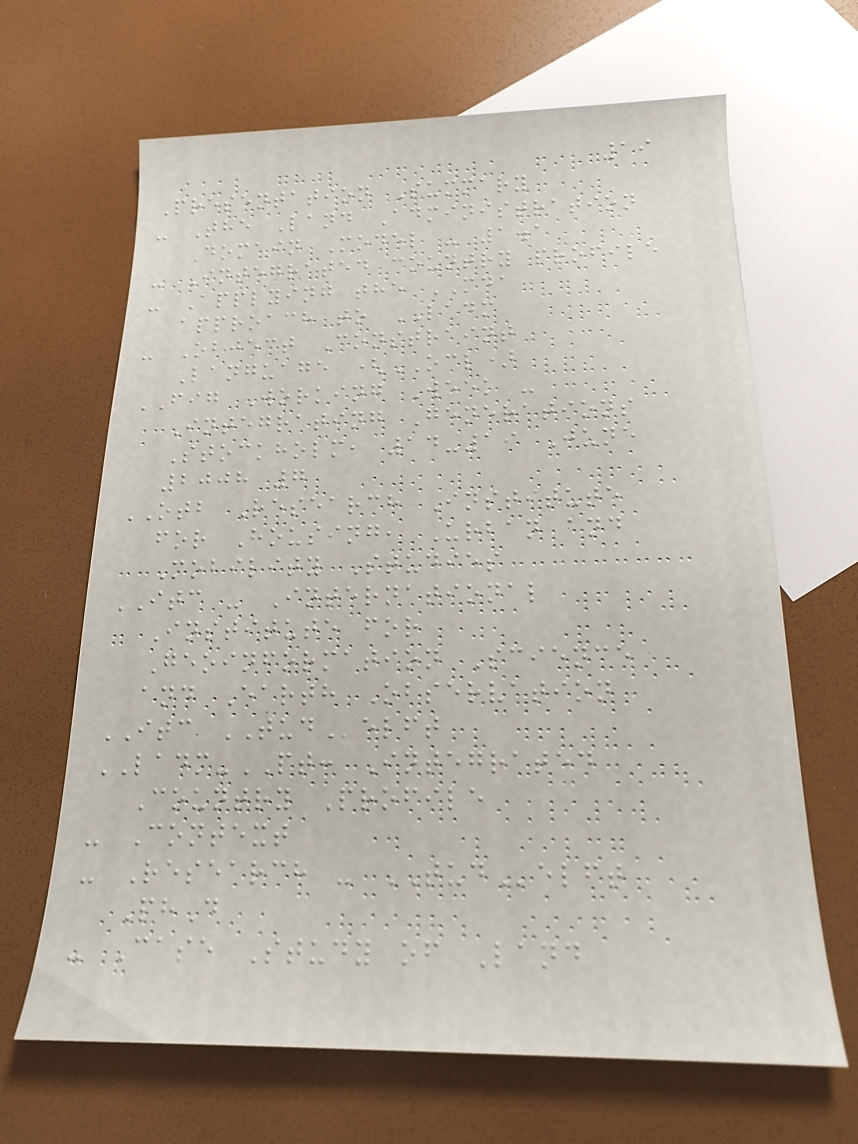19
Presentation Summary
- The Land Administration
Domain Model - 1.1
- Integrated country profile
- Applying the MDA
approach to LADM
- Object Constraint
Language (OCL)
FIG Working Week -
Integrating Generations
Stockholm, 14-19 June
2008 7
OTB Research Institute
for Housing, Urban and
Mobility Studies
ITC - International
Institute for
Geoinformation Science
and Earth Observation
ITC TUDelft
LADM-PT: Integrated
Country Profile
- Context
- Research - TUDelft
PhD
- Case Study of Land
